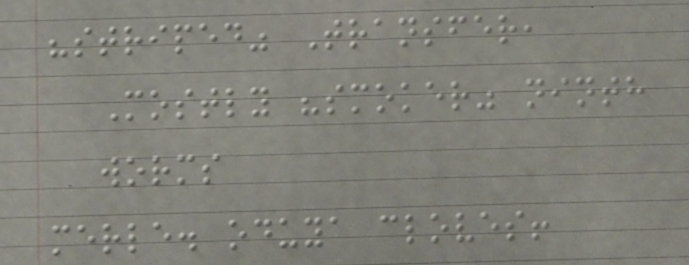"striped" Transfer,
Mostly "smoker" ninth
worms
merle. oduya cloves!
